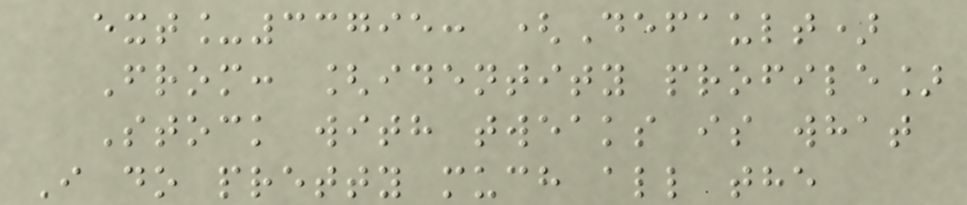ext_33795: (Default)
From: [identity profile]
Stock with tweaks is what
I do pretty much all the
